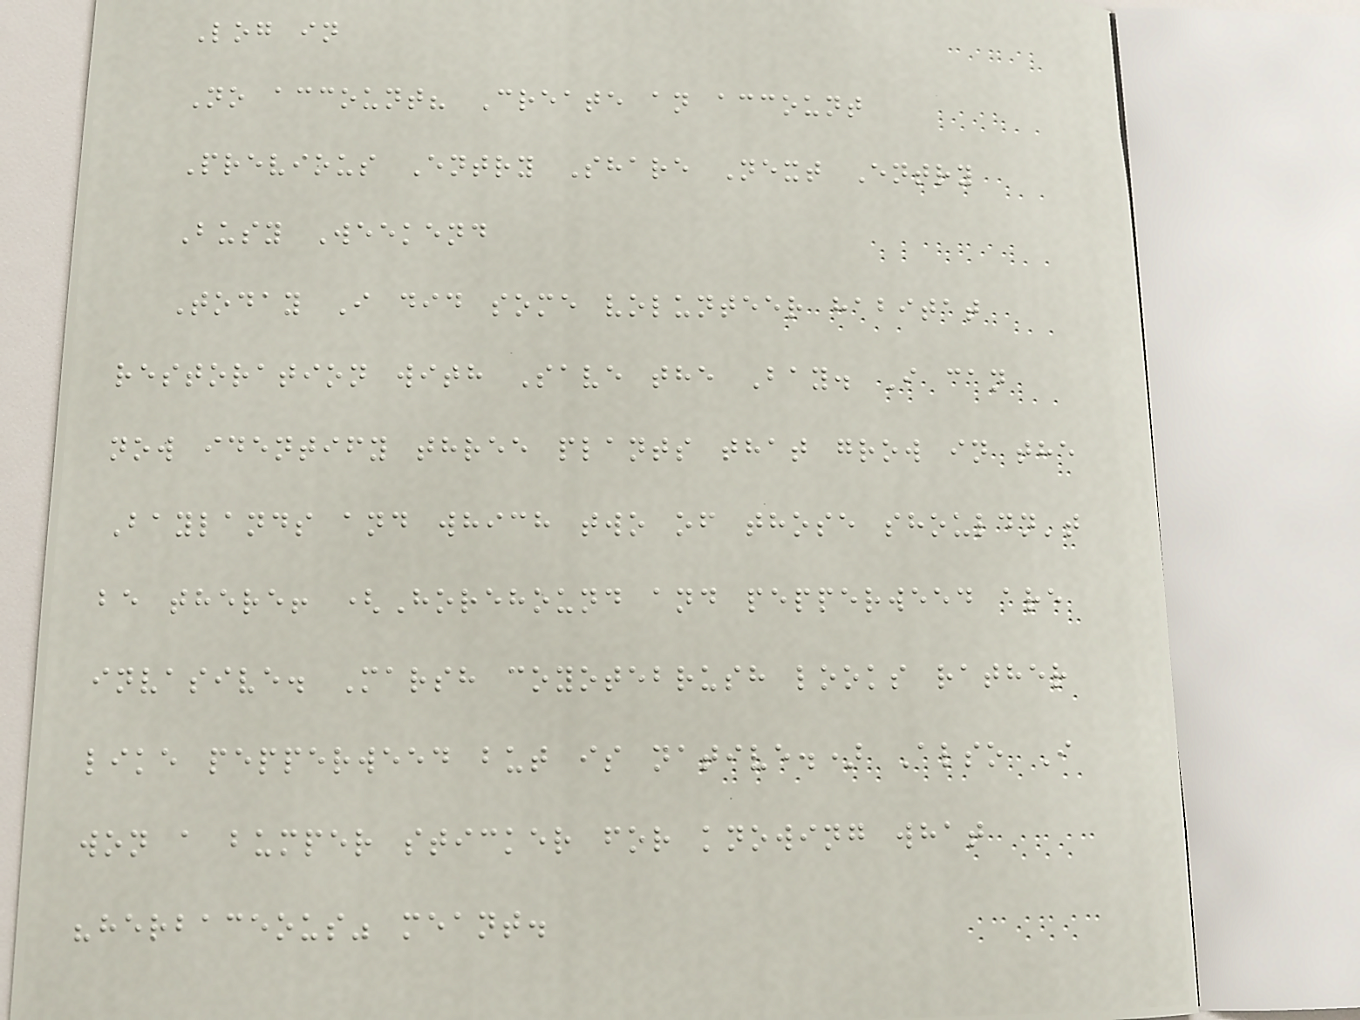Log in
No account? Create an account
Previous Entry Share Next Entry
Busy Weekend
Today I did some volunteer habitat
restoration with Save the Bay. I can
now identify three plants that grow in the
Baylands and which two of those shouldn't
be there! (Horehound and pepperweed are
invasive. Marsh coyotebrush looks rather
like pepperweed but is native.) Also I
won a bumper sticker for knowing what
"herbaceous" meant.
